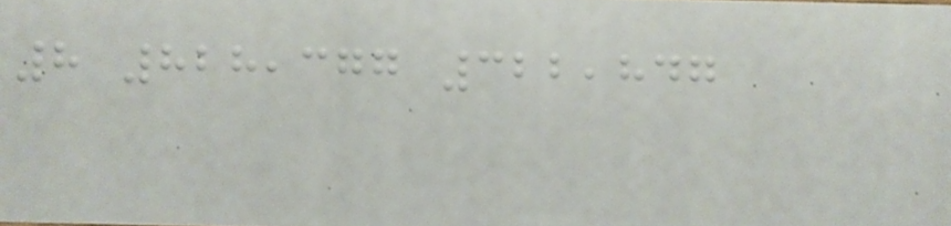8 828,377 322,847
